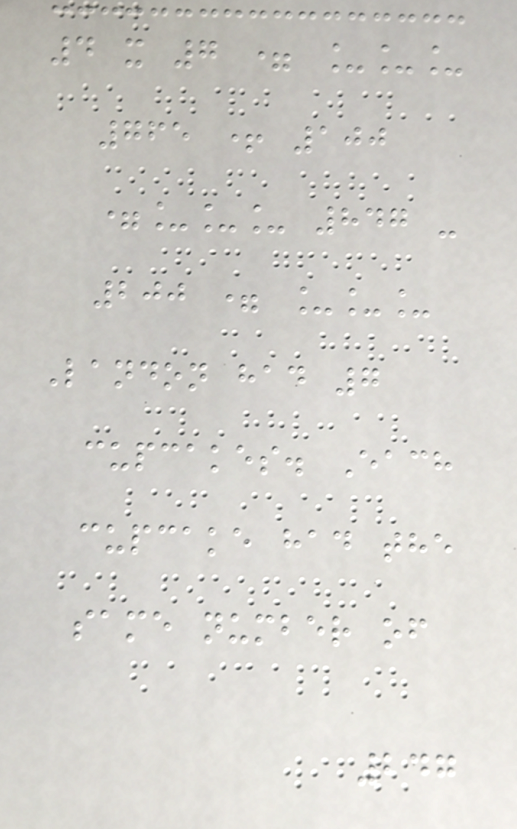4 x 7 = ___
765 + 100
=___ 847 -
200 = ___
Landon had 7
cupcakes. Each
cupcake had the
same number of
247
